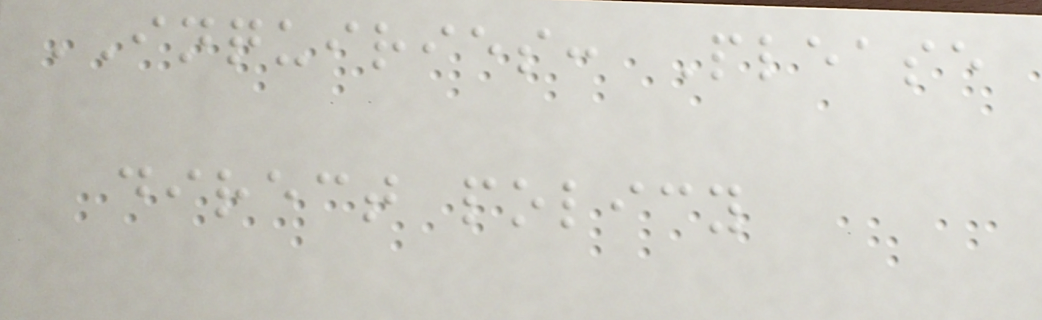INQUIRIES: Please
direct policy
